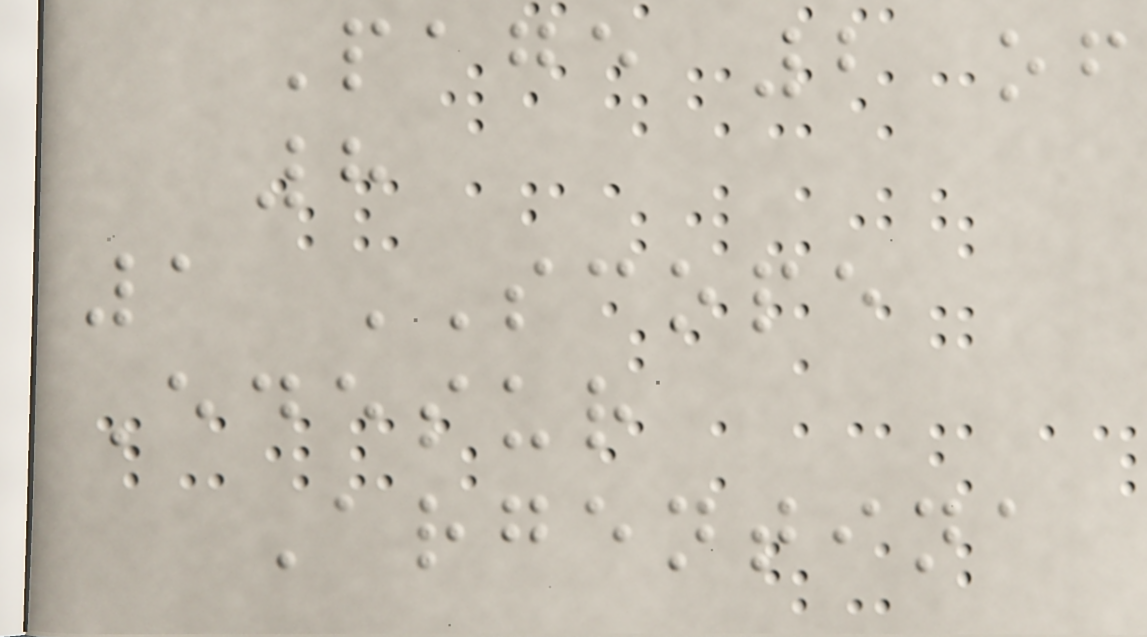Page 2 of
8
1 SCOPE
Edesur
Argentina
